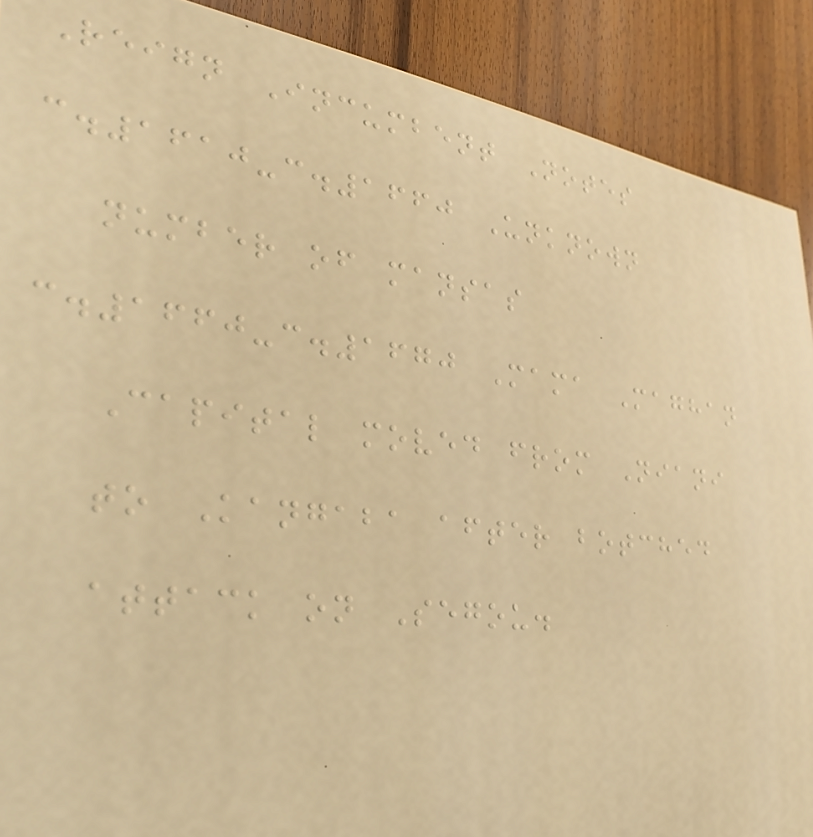Reign Incumbent Notes
c.1610-c.1660 Unknown
number of mansas
c.1660-c.1670 Mama Maghan
Capital moved from Niani
to Kangaba after botched
attack on Segou.
